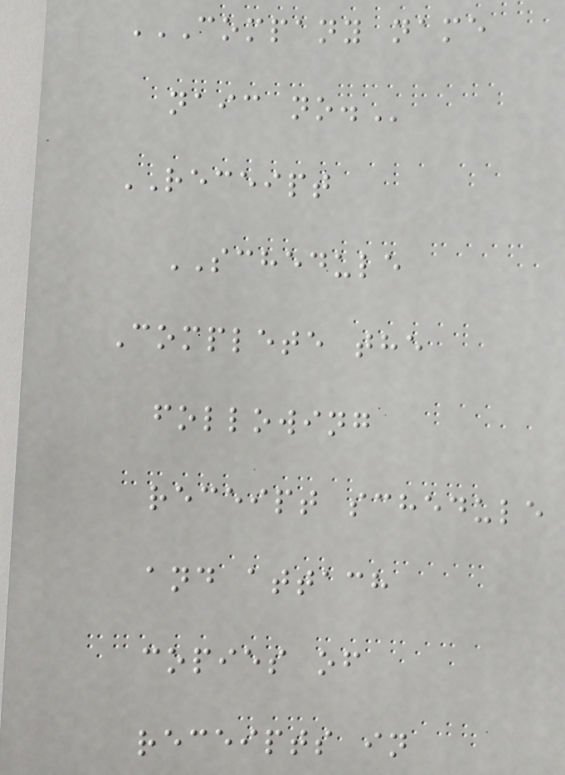COMPANY NAME
NAIC NO.
RECEIPT
SCHEDULE
Complete the
following
receipt schedule
and attach
copies of
receipts in
